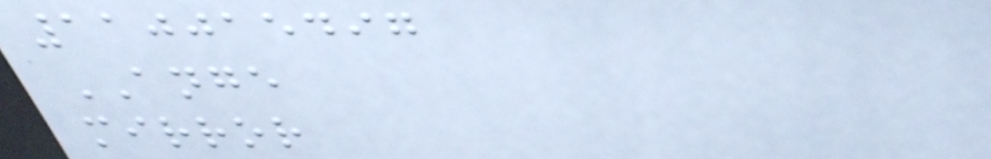110015497
ANGE
mirror
